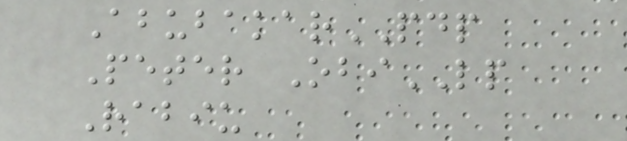AbubakarPDP
Peter ObiLP
Rabiu
